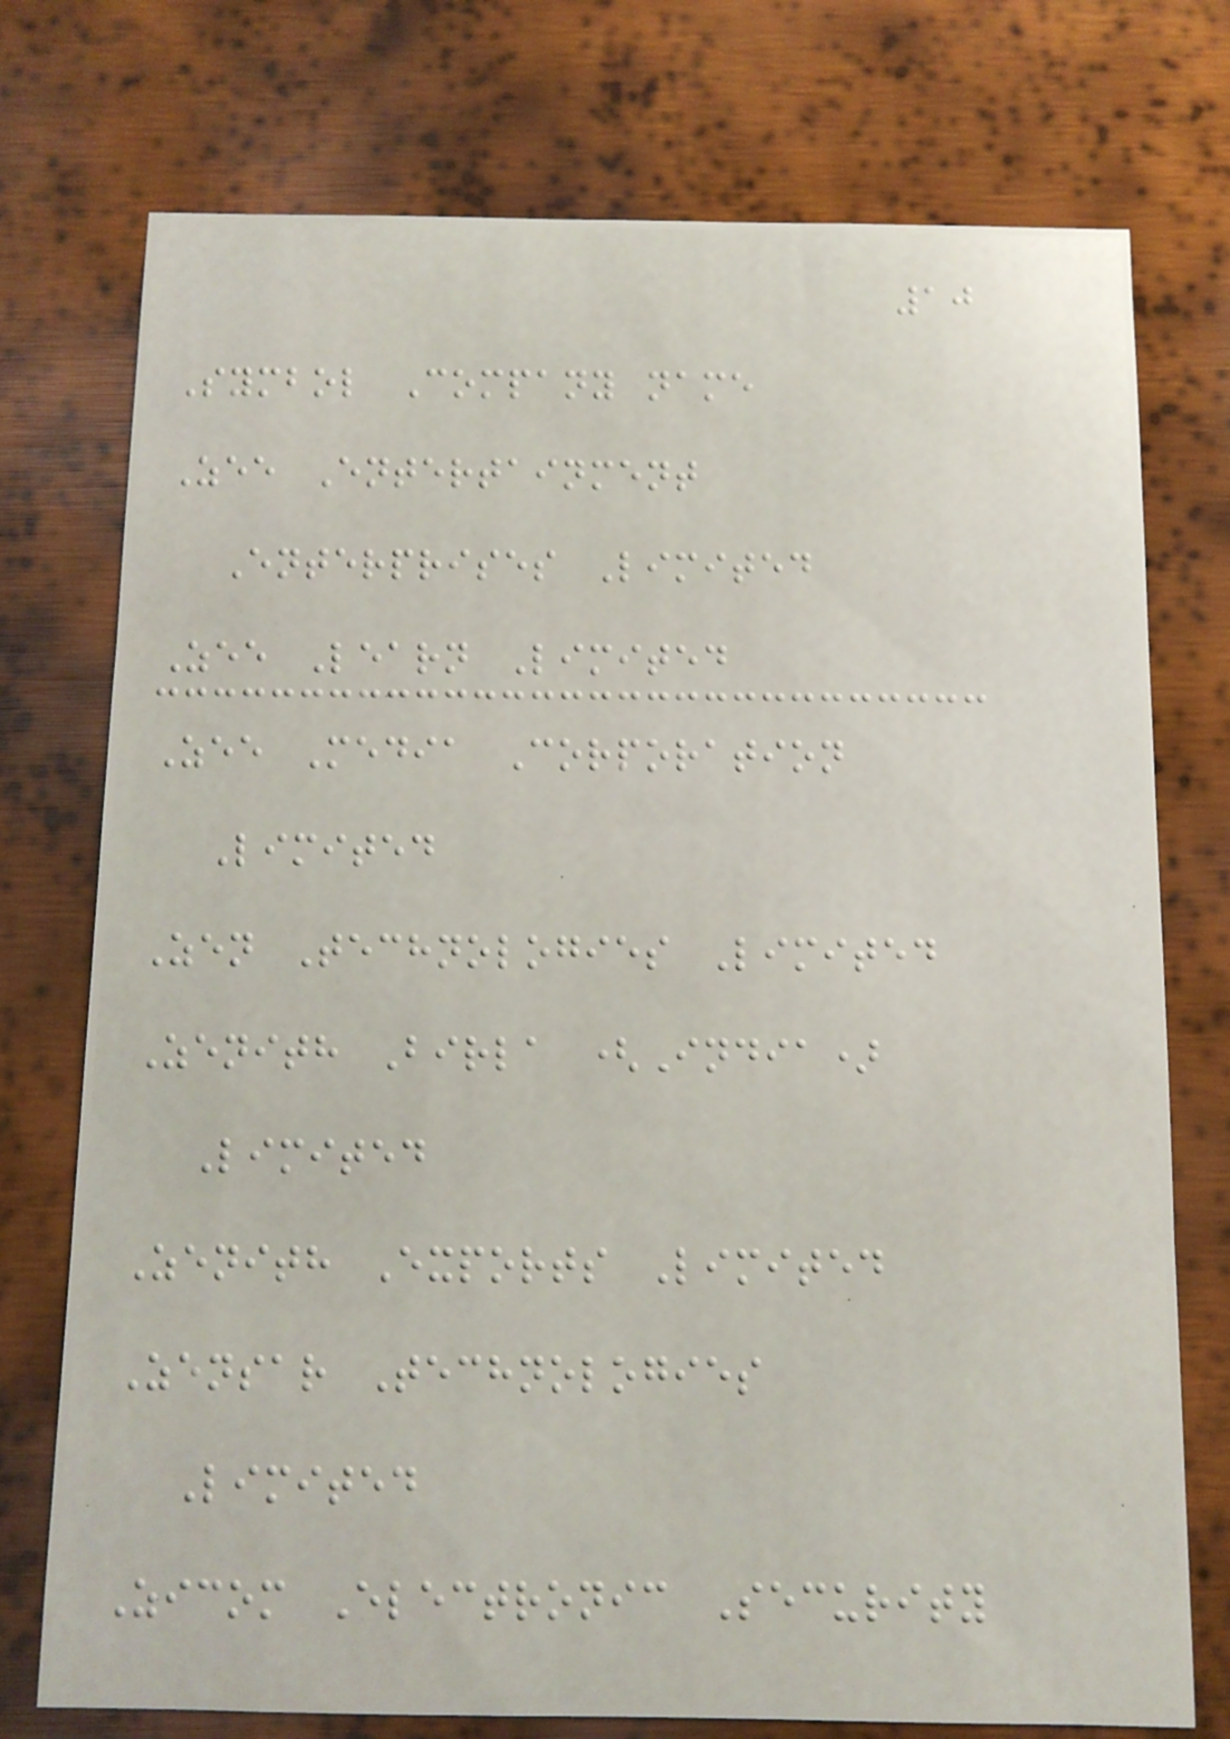10
Symbol Company name
Zee Entertainment
Enterprises Limited
Zee Learn Limited
Zee Media Corporation
Limited
Zen Technologies Limited
Zenith Birla (India)
Limited
Zenith Exports Limited
Zensar Technologies
Limited
Zicom Electronic Security
